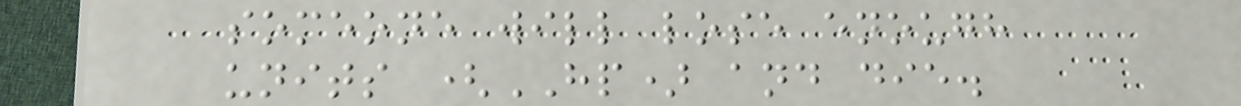someone will lose enough
units (HP) and die.
